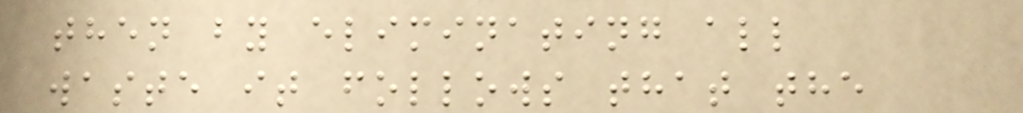then by eliminating all
waste it follows that the
